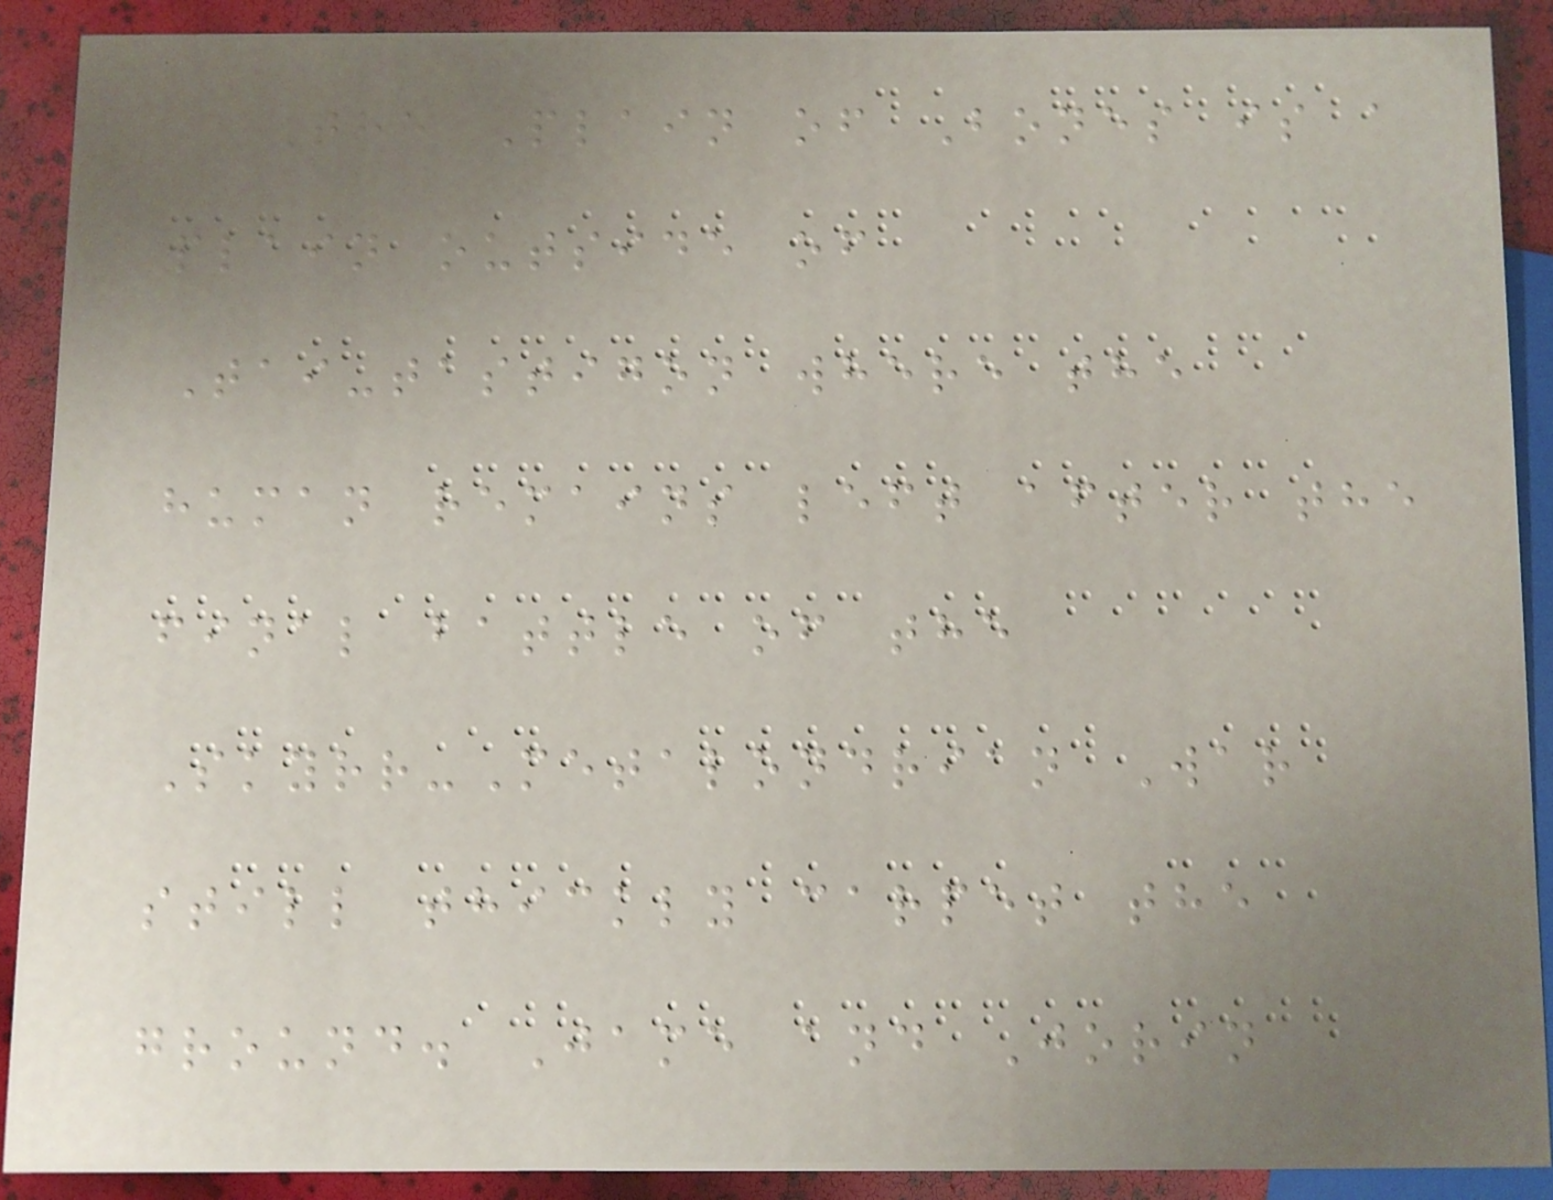The Plain of Bones is a
plain outside of
Tai-tastigon where the
human remains left after the
final battle of the
Skyrr-Metalondrian War
still thickly carpet the
ground. Jame and Jorin
